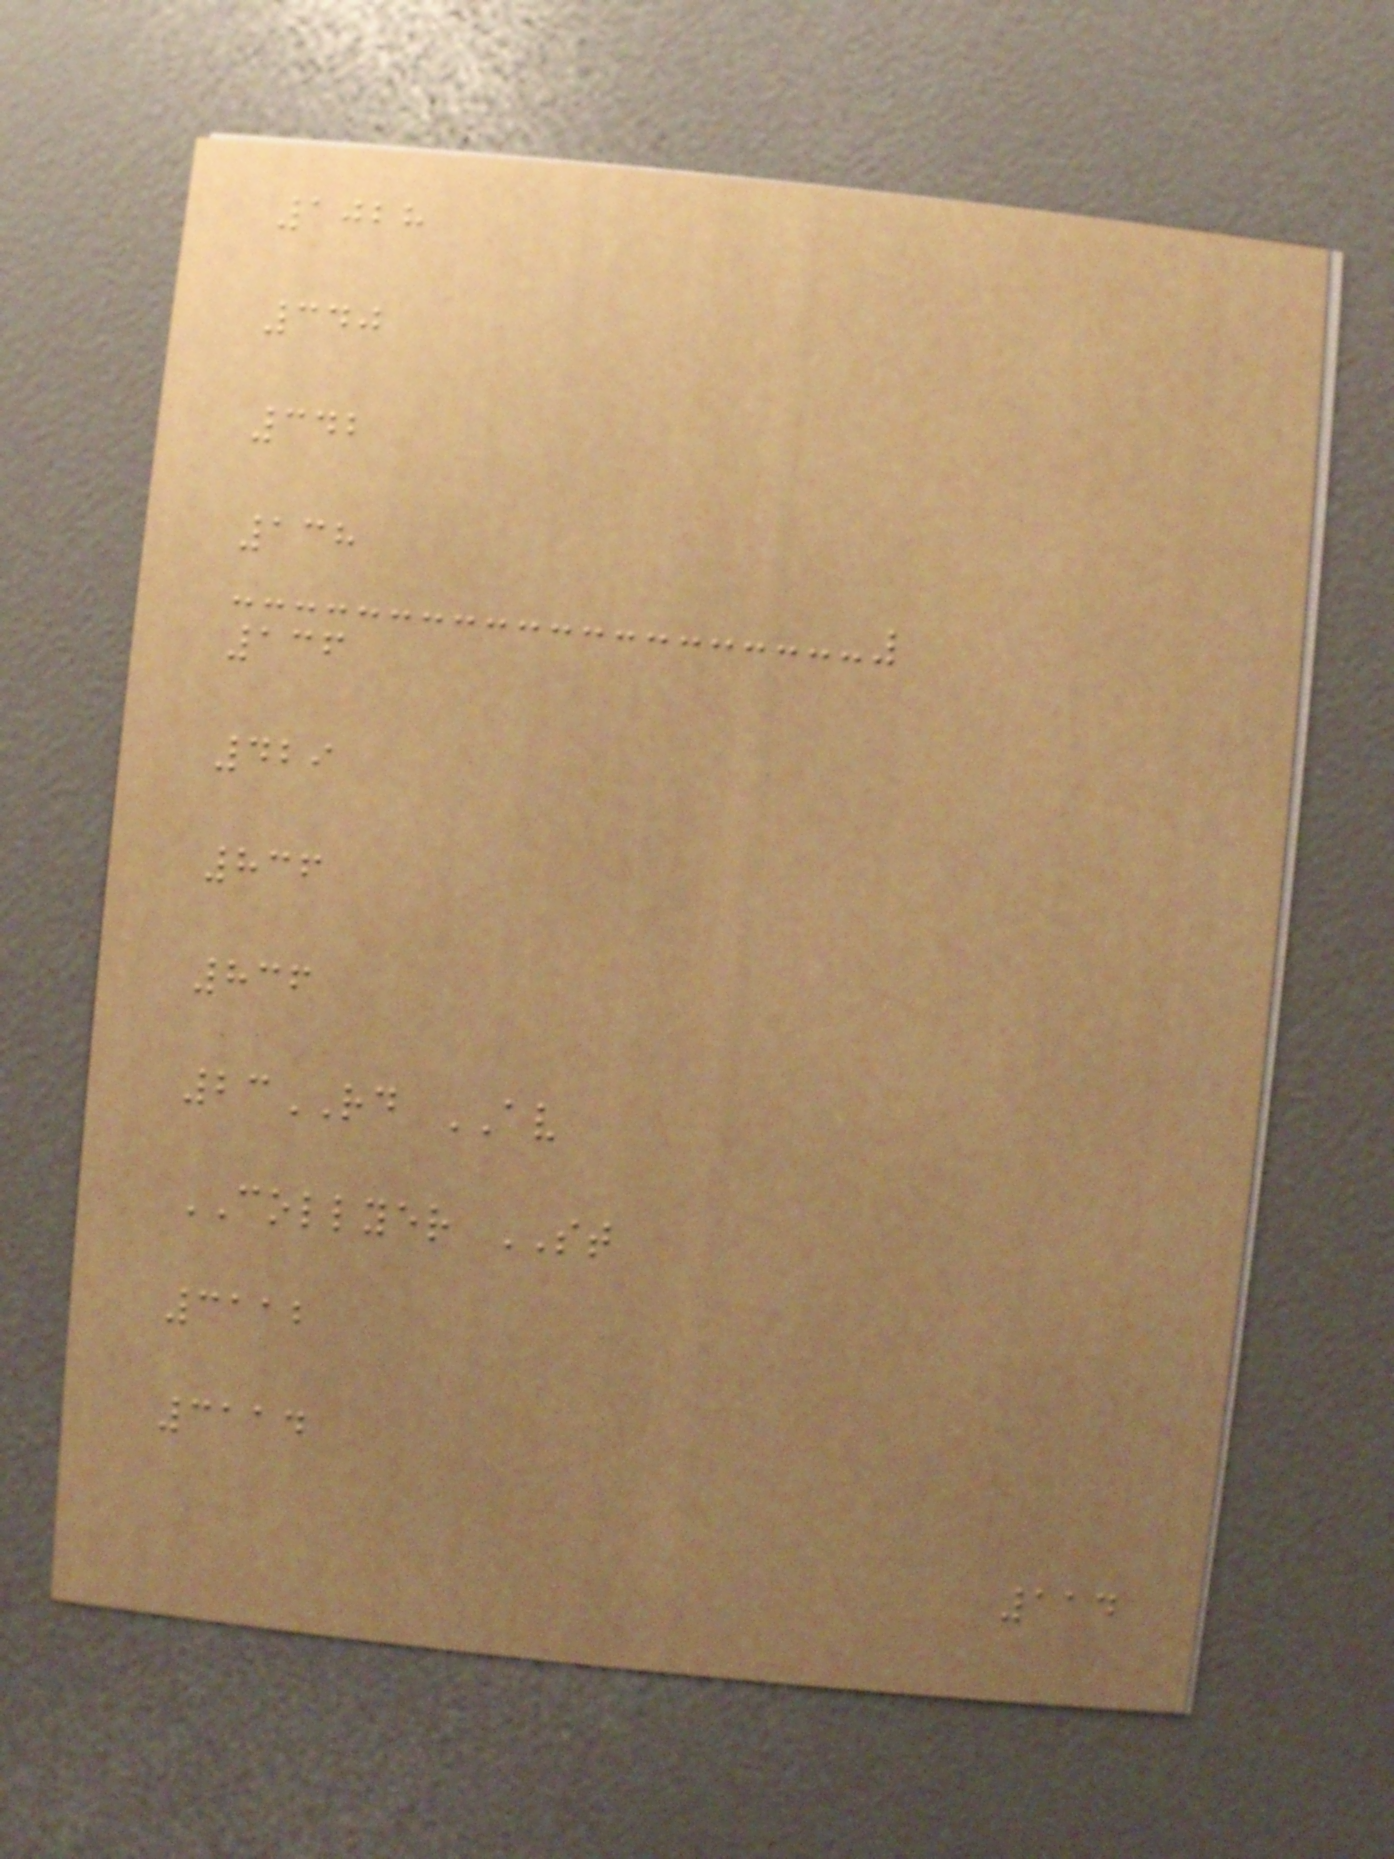1028
340
342
138
136
429
836
836
23RD AV
COLLYER ST
3112
3114
114
